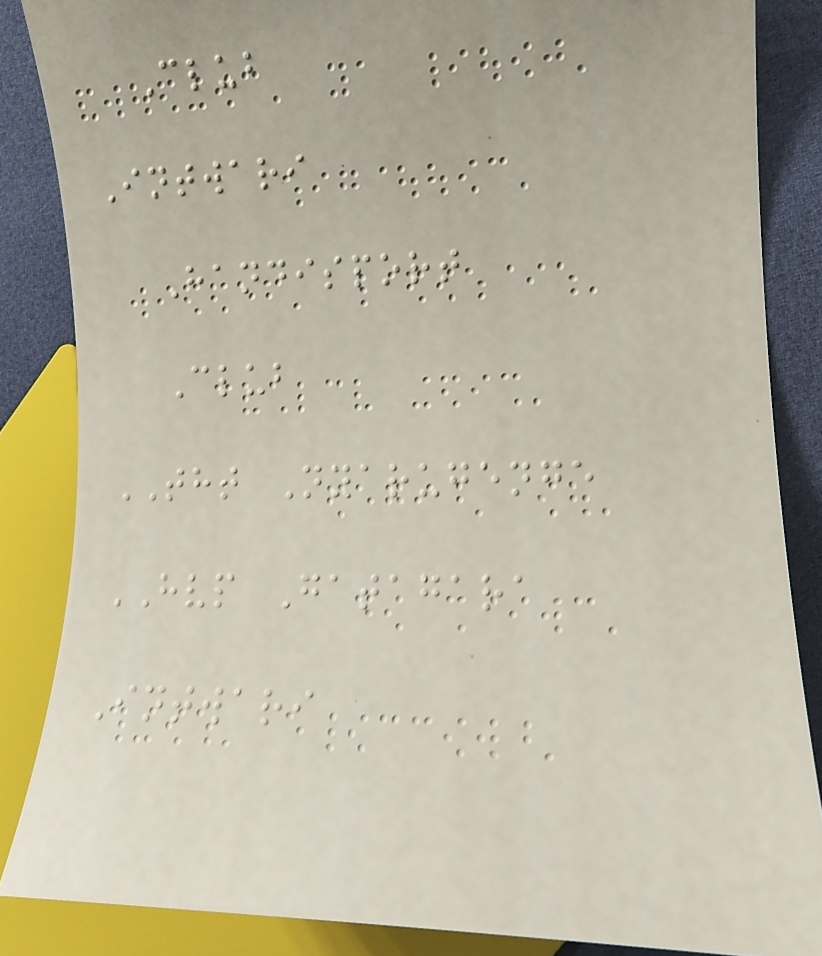Club
Intwari
Handisport
Club
THT Nyarugenge
HVP Gatagara
Intwari
